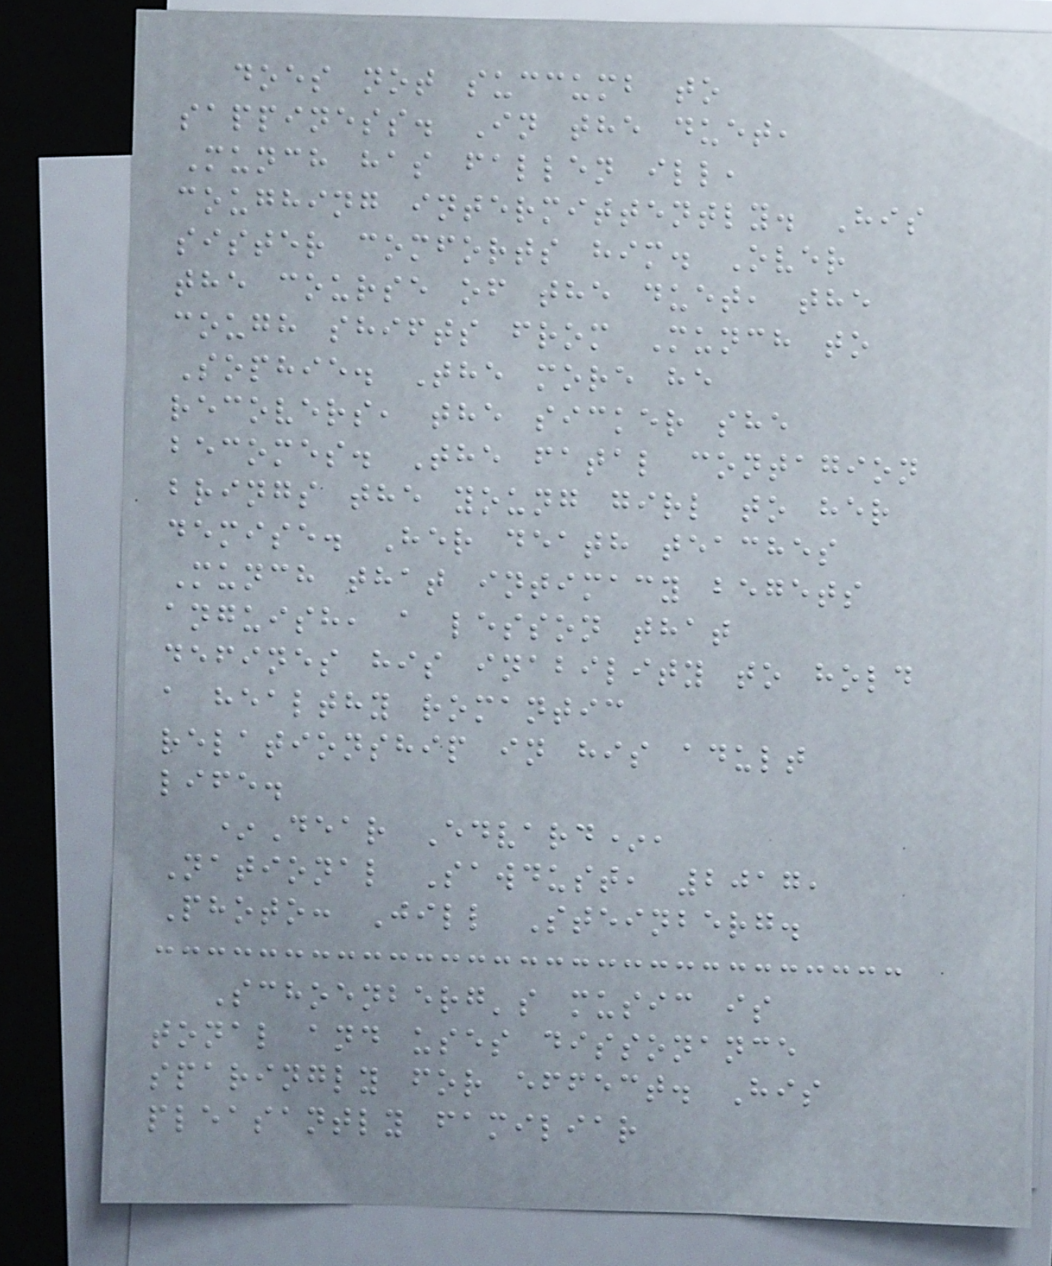does not succumb to
sappiness. In the duet,
Munch has fallen ill,
coughing intermittently. His
sister comforts him. Over
the course of the duet, the
cough shifts from Munch to
Sophie. The more he
recovers, the sicker she
becomes. The fatal contagion
brings the young girl to her
demise. Her death teaches
Munch that intimacy begets
anguish, a lesson that
defines his inability to hold
a healthy romantic
relationship in his adult
life.
*Dear Edvard*,
National Sawdust, 2017,
Photo: Jill Steinberg.
Schoenberg's music is
tonal and uses dissonance
sparingly for effect. His
pleasantly familiar
